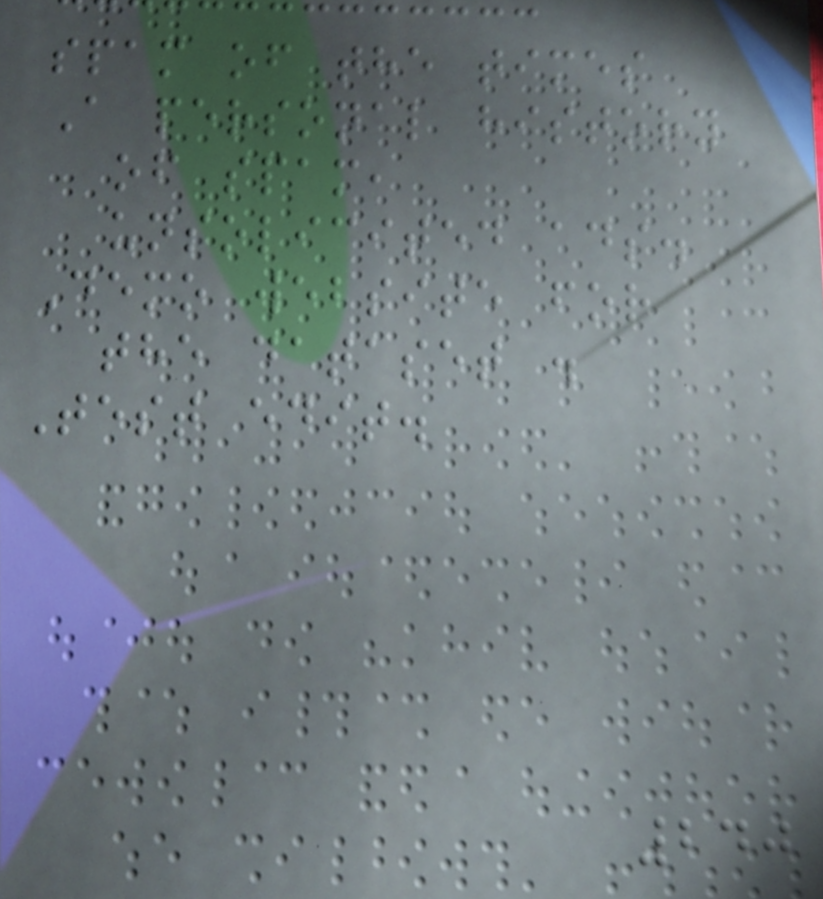spam of the times
A personal history
of spam,
unsolicited ads.
Demo website for
the dataset .
Test edit.
240
